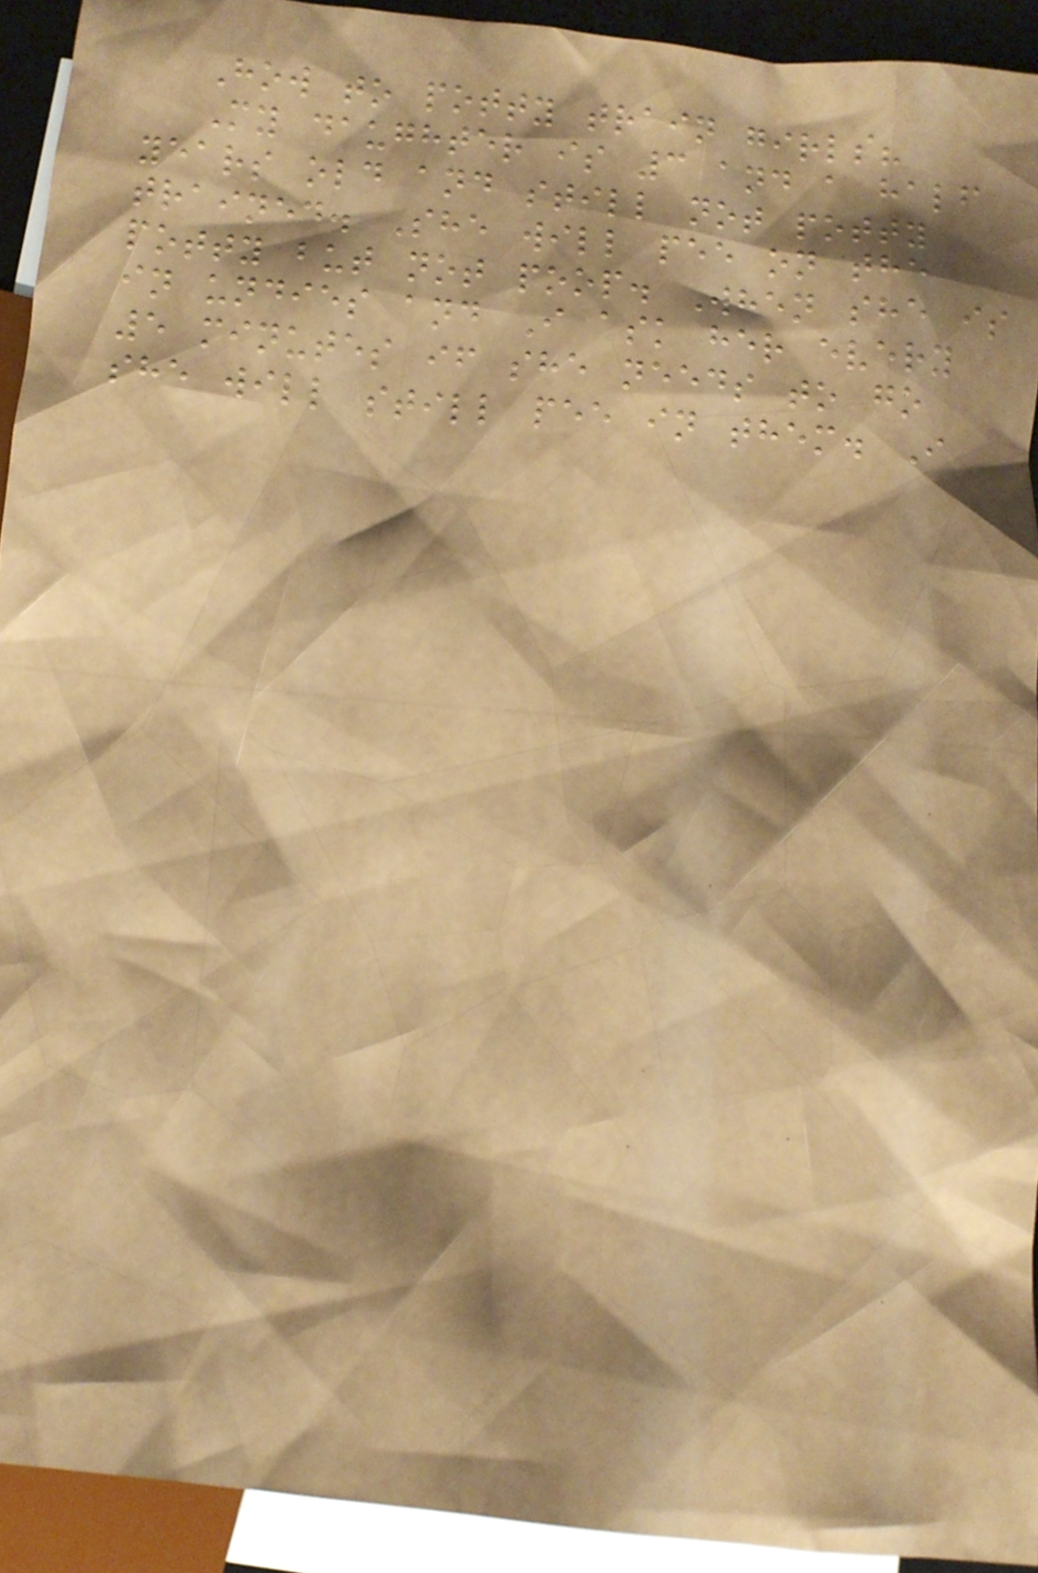How to potty train girls?
My daughter is 3 and a half
years old and still not potty
trained. She will pee on the
potty but not poop. When she is
in undies and I ask her every
5 minutes if she needs to go
she will still pee in them. I
